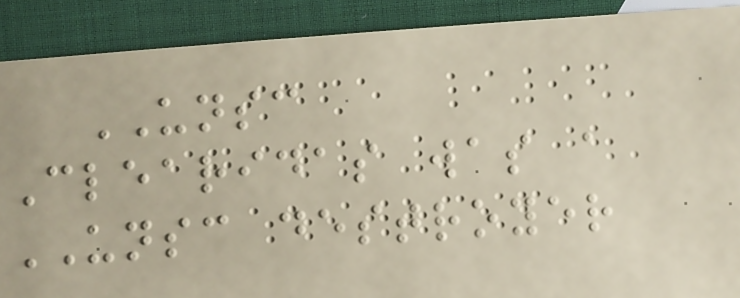UNSC
Clearidas was a
UNSC destroyer
